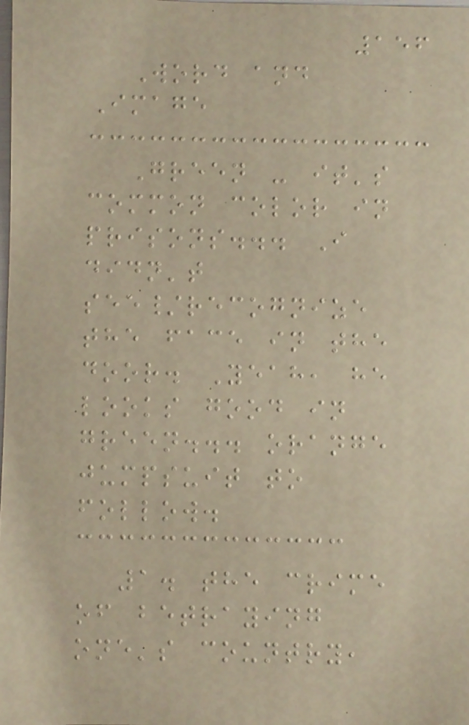156
Word and
Image
Green - it's
common color in
prisons... I
didn't
see/recognize
the face in the
door. Yeah, he
looks good in
green... orange
jumpsuit to
follow.
1. the crime
of betraying
one's country,
